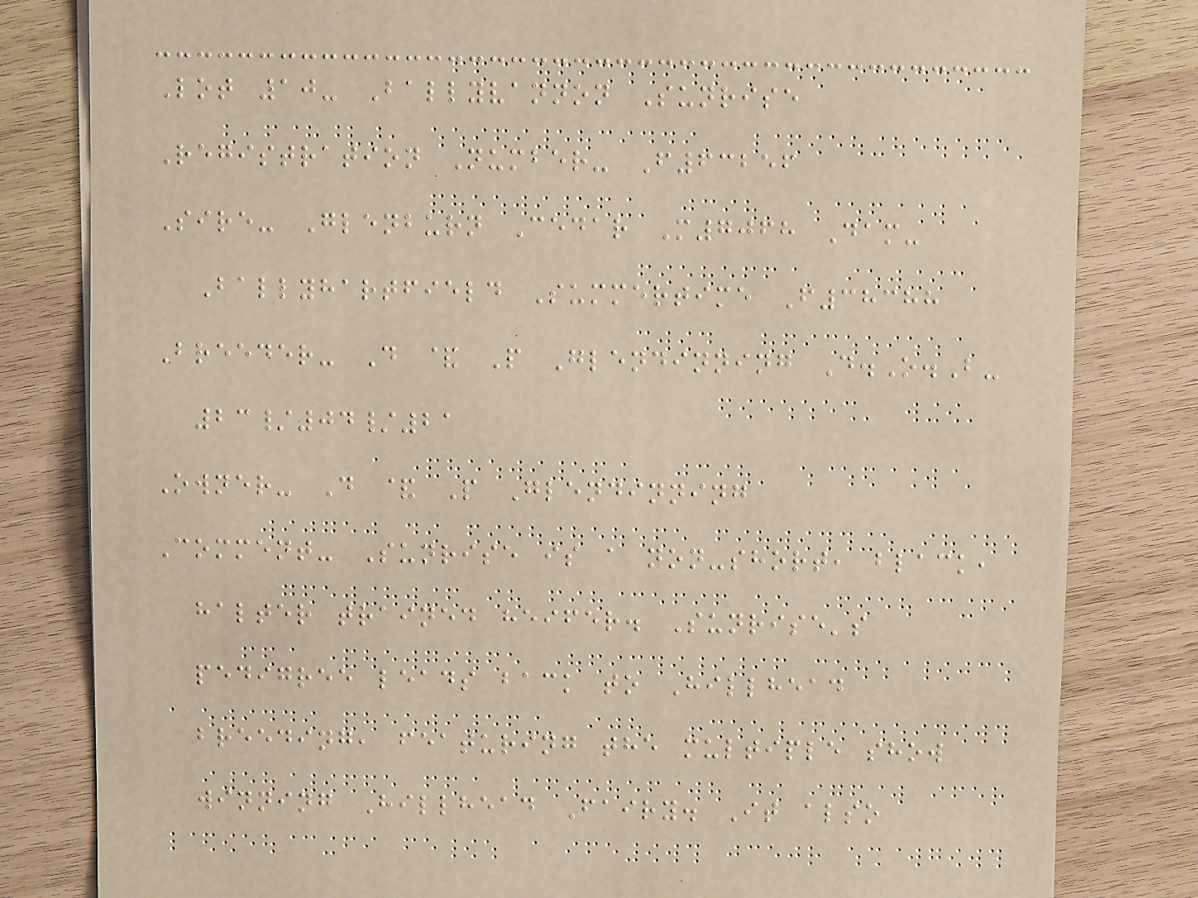Lot 10- Ballyvannon Sunrise
Registration Number- F63256
Sire- Glenburn Cedar M7068 Dam-
Ballyhartfield Summertime F38388
Breeder- D & P Glendinning D.O.B-
23/04/21
Owner- D & P Glendinning
Comment- Sunrise is a non-short, black,
halter trained heifer. Sunrise's
pedigree leads back to Hillhead
breeding, featuring the multiple show
winning Hillhead Fairy. It also
